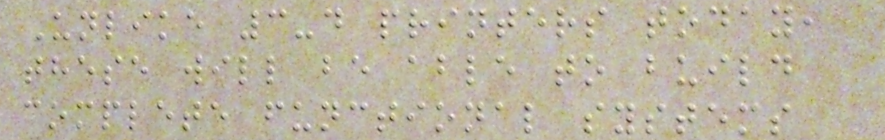Unlike 3-d printers today,
these will be able to build
complete functional systems
